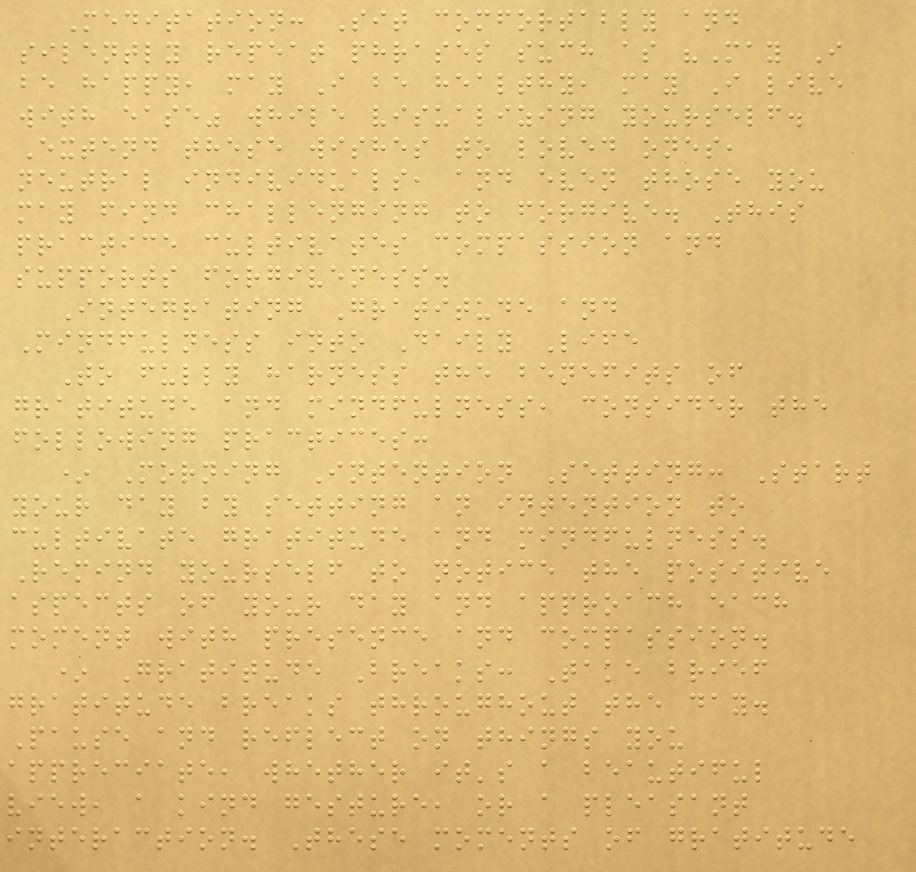Meditation: Sit comfortably and
silently repeat phrases such as "May I
be happy, may I be healthy, may I live
with ease" while visualizing yourself.
Extend these wishes to loved ones,
neutral individuals, and even those you
may find challenging to forgive. This
practice cultivates compassion and
supports forgiveness.
Integrating Gratitude and
Mindfulness into Daily Life
To fully harness the benefits of
gratitude and mindfulness, consider the
following practices:
* Morning Intention Setting: Start
your day by setting an intention to
cultivate gratitude and mindfulness.
Remind yourself to notice the positive
aspects of your day and approach each
moment with presence and compassion.
* Gratitude Breaks: Take brief
gratitude breaks throughout the day.
Pause and reflect on things you
appreciate, whether it's a beautiful
view, a kind gesture, or a pleasant
interaction. These moments of gratitude
